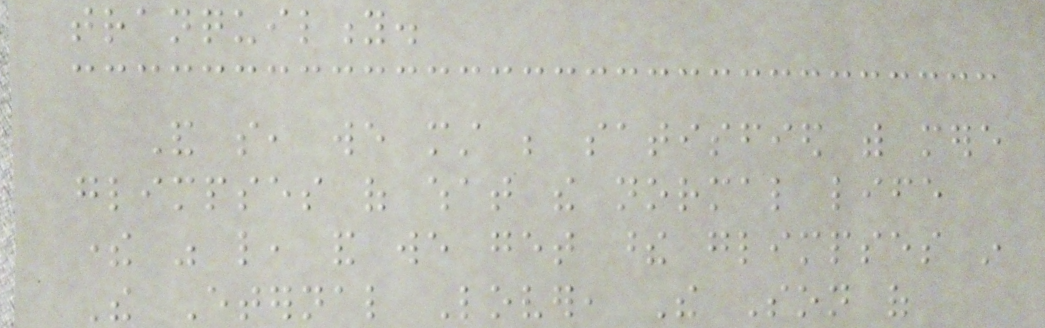tranquility.
And so, we must be satisfied with mere
glimpses of what the normal life
there was like, and we get these glimpses in
The Eternal Lover, The Son of
